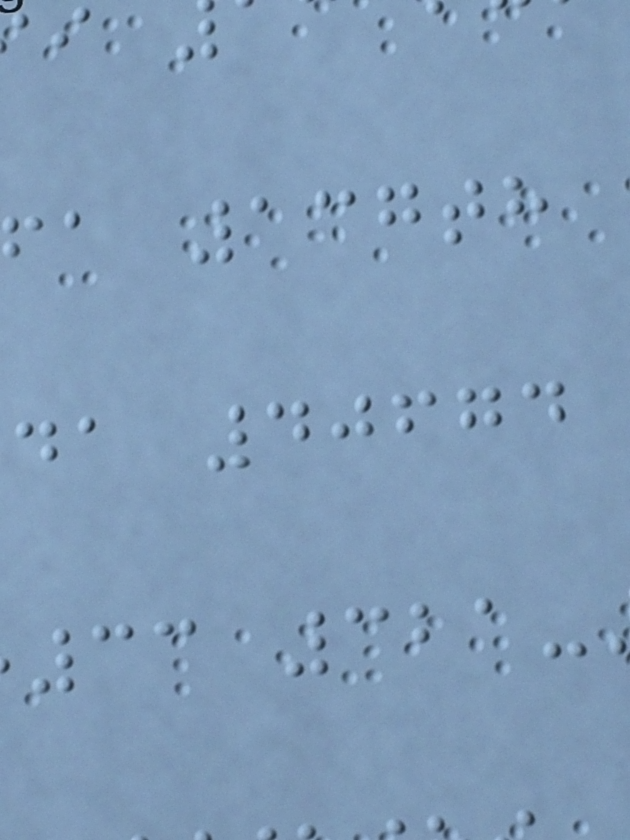a 137th
da 40674
33 321-
